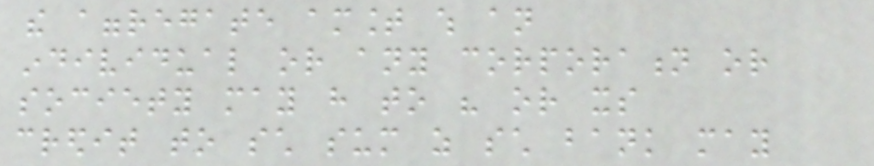the aggregate amount which an
individual or any corporation or
society may have to his or its
credit to such sum as such bank may
